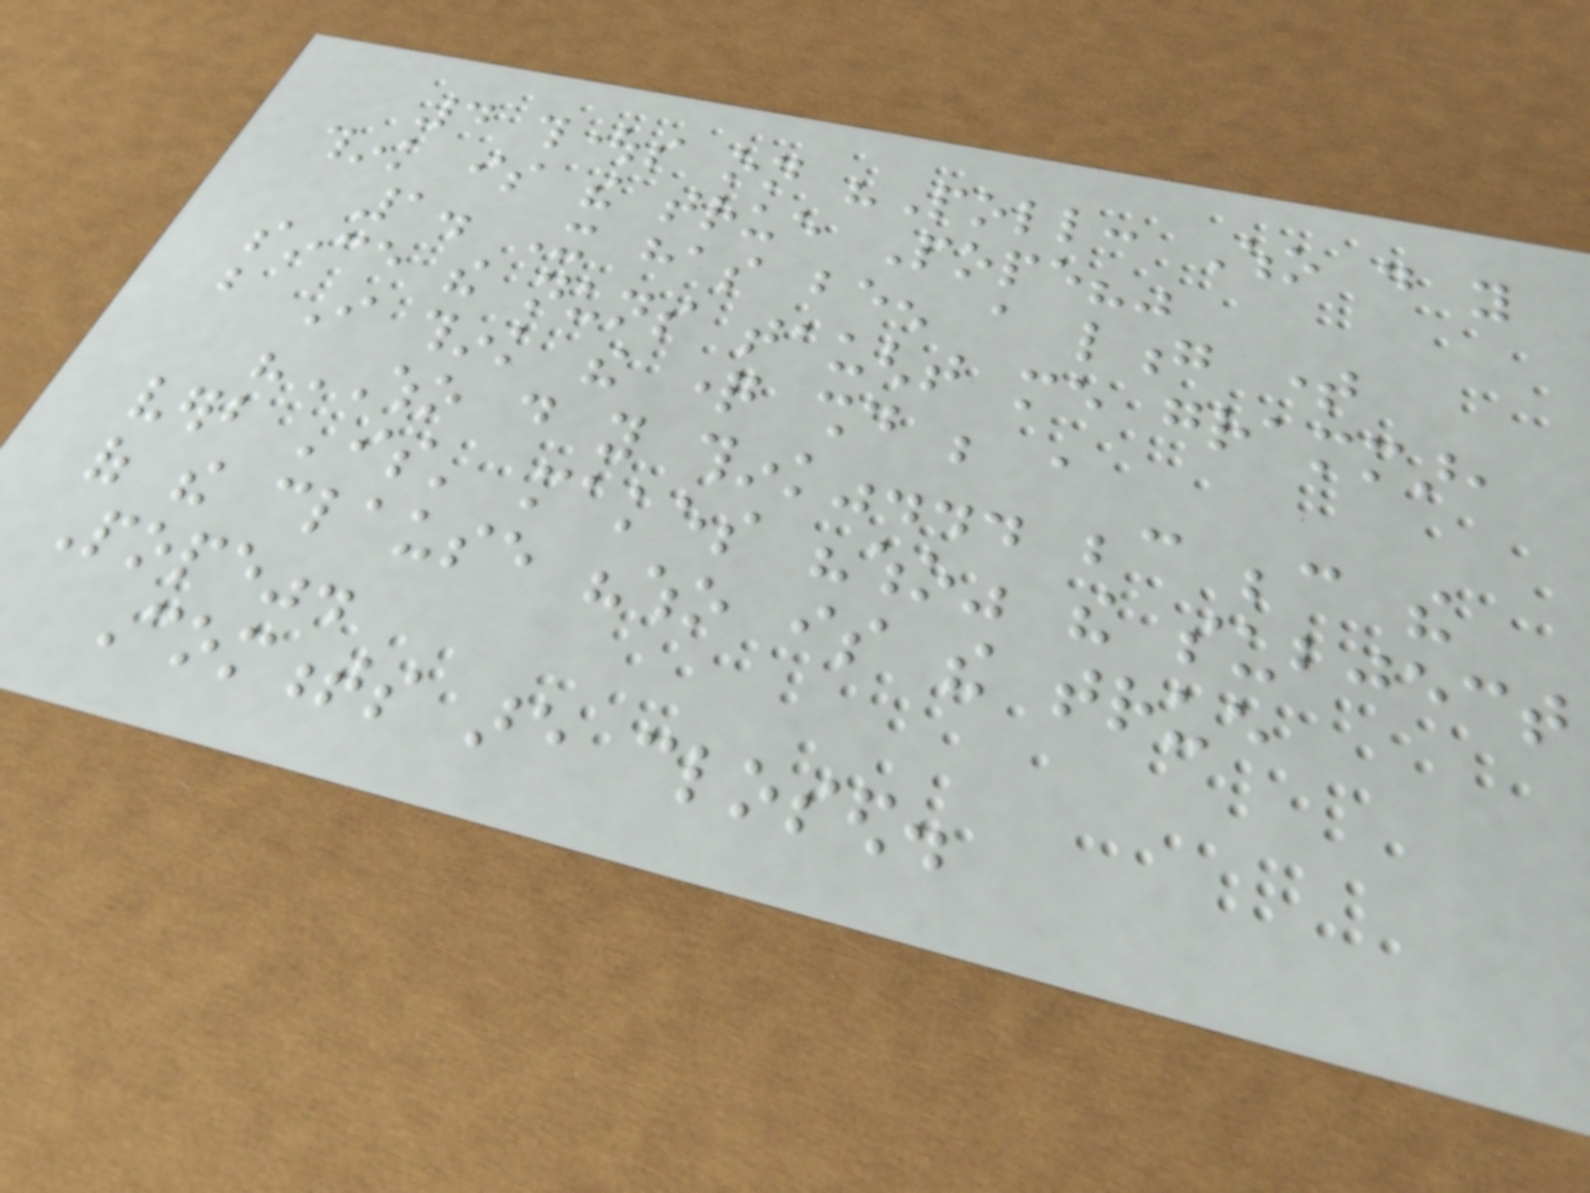4 thoughts on "Poll: Who do you
think is the true Pope?"
1. It has been a long time
since the nuns taught me grammar,
but I think the question should be ,
"WHO do you think"... because because the
verb 'is' makes "who" the subject
of the clause "who is the true
Pope".
Comments are closed.
